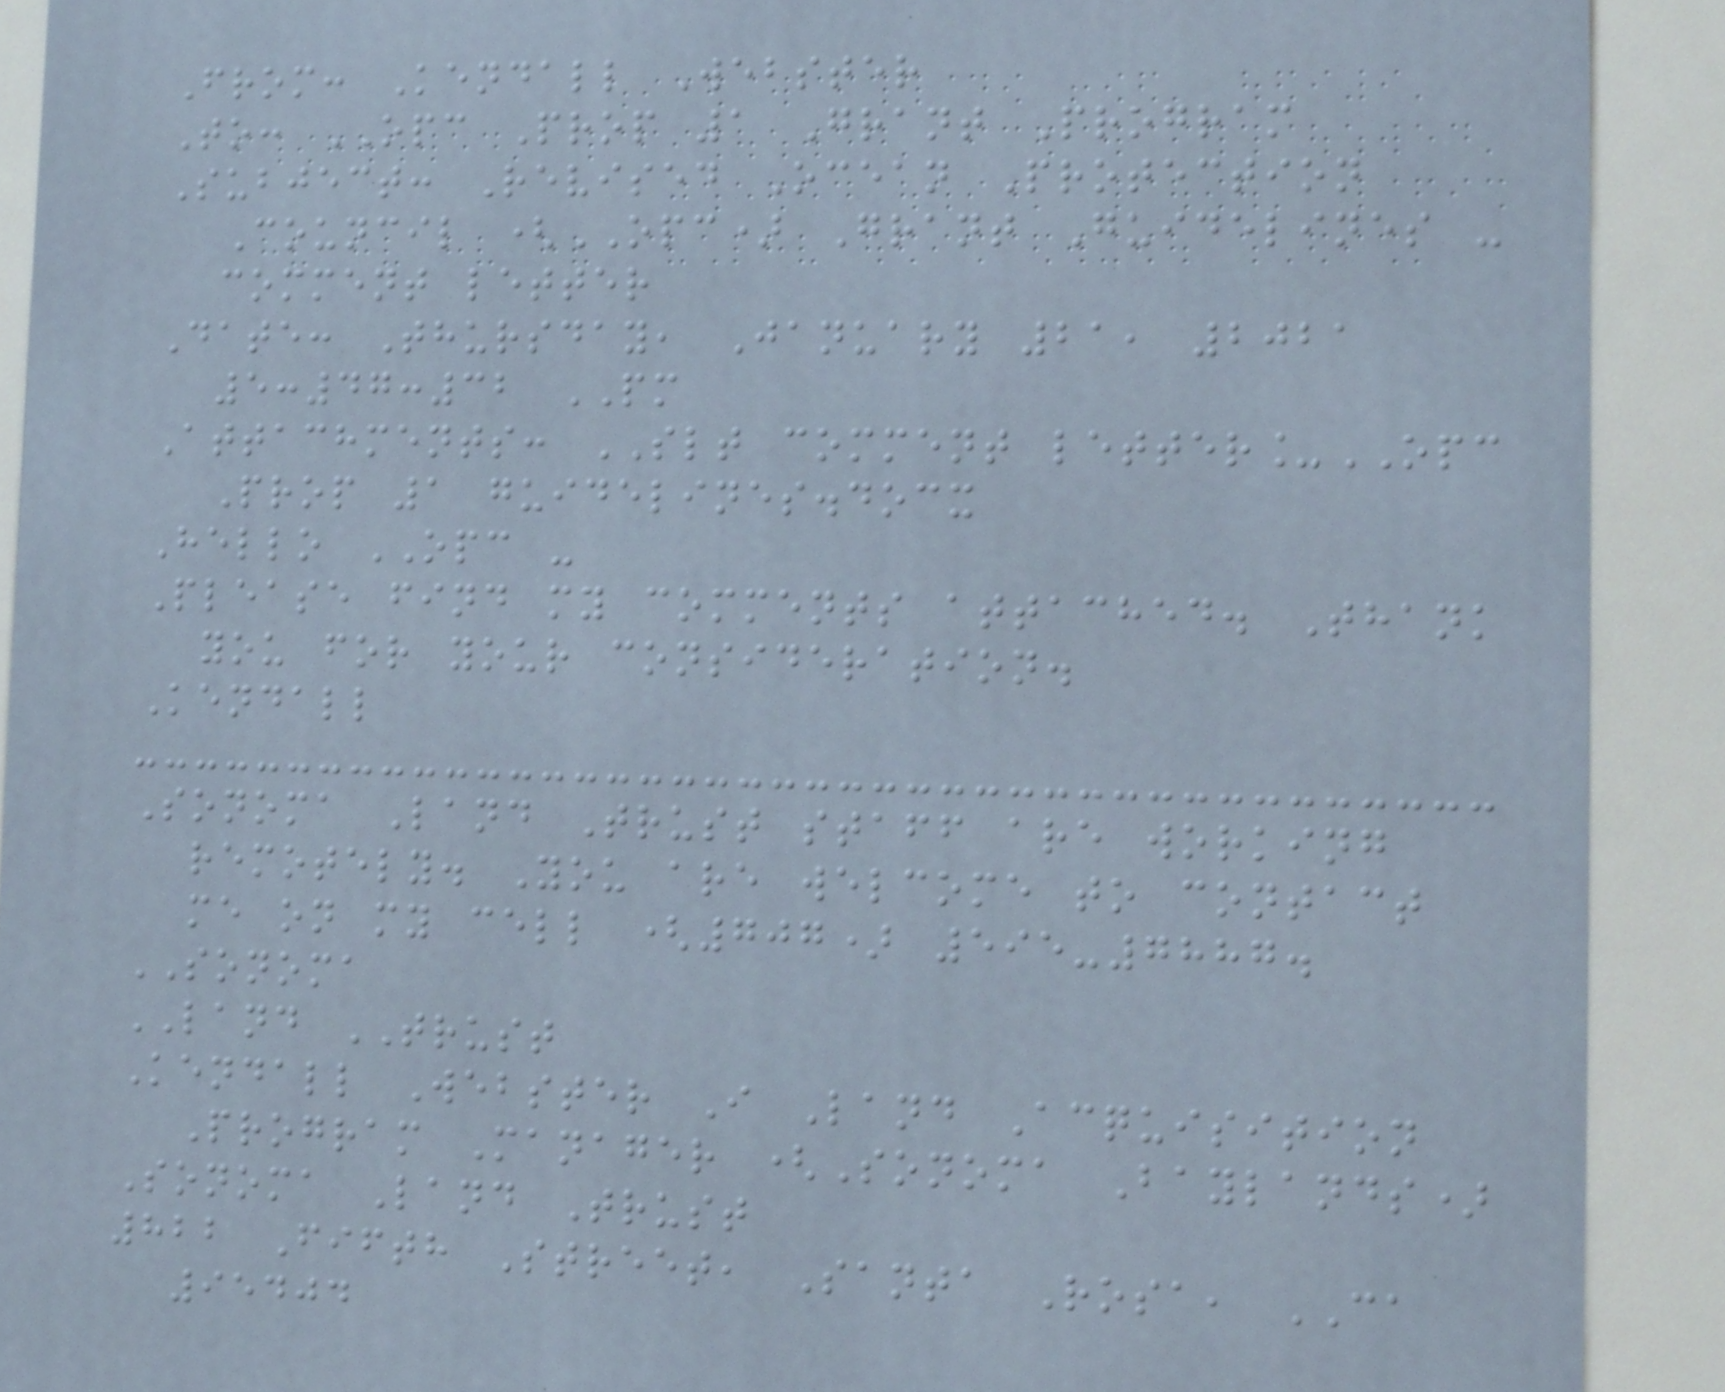From: Kendall Webster
To: OPC Prop 1 Grant Program
Subject: Revised Ocean Protection
Council (OPC) Grant Guidelines -
comment letter
Date: Thursday, January 21, 2021
5:47:32 PM
Attachments: SLT comment letter_OPC
Prop 1 guidelines.docx
Hello OPC -
Please find my comments attached. Thank
you for your consideration.
Kendall
Sonoma Land Trust staff are working
remotely. You are welcome to contact
me on my cell (707) 595-7887.
SONOMA
LAND TRUST
Kendall Webster I Land Acquisition
Program Manager (Sonoma Baylands)
Sonoma Land Trust
822 Fifth Street, Santa Rosa, CA
95404
